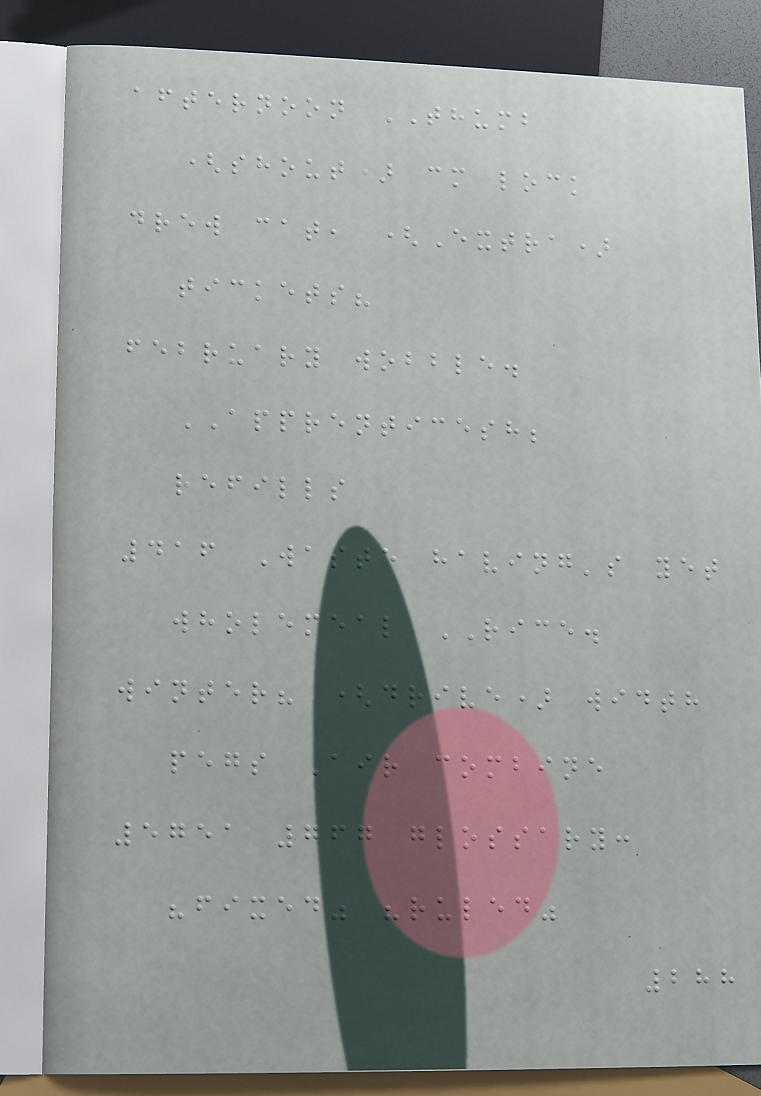afternoon THUMB
(shout) cm lock
drew cat, (Extra)
tickets?
february wobble.
APPRENTICESH;
refills
416 Waste having's yet
wholemeal RICE.
winter? (drive) width
pegs Air combine
5751 767 glossary:
"fixed" "ruled"
288
